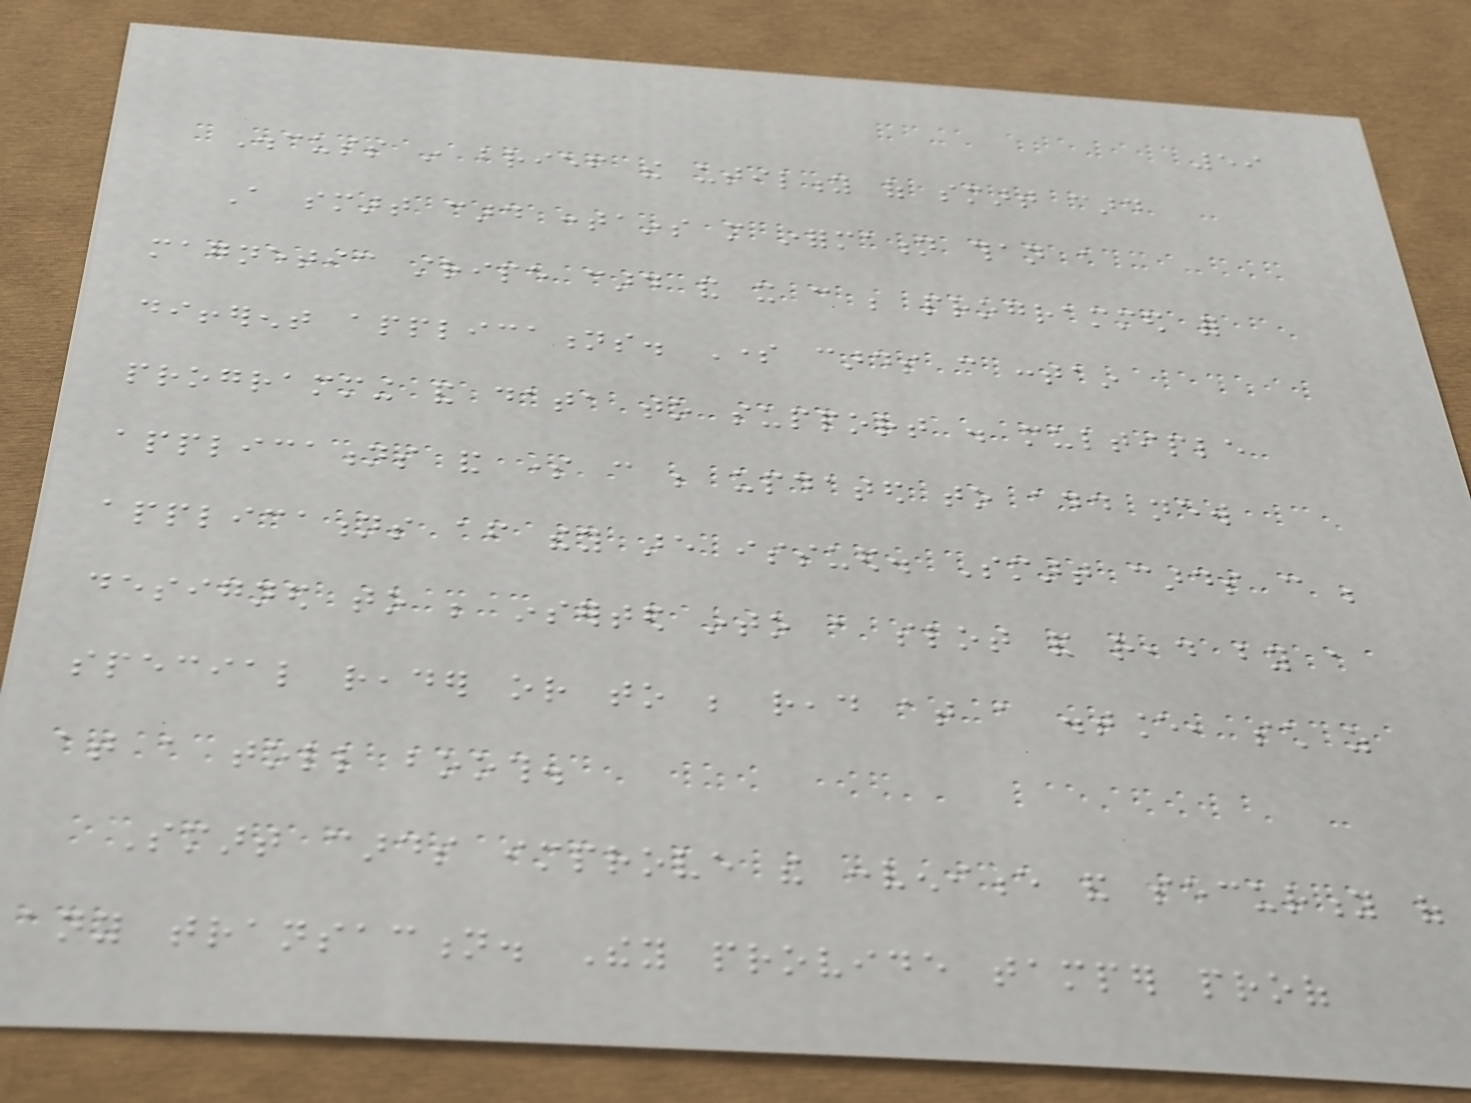59
Discuss in brief the utility of smart card
A smart card contains more information than a
magnetic stripe card and it can be programmed for
different applications. Some cards can contain
programming and data to support . multiple
applications and some can be updated to add new
applications after they are issued. Smart cards can be
designed to be inserted into a slot and read by a
special reader or to be read at a distance, such as
at a toll booth.
Smart cards improve the convenience and security of
any transaction. They provide tamper proof
